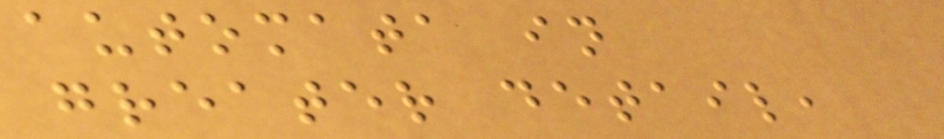automata in
greater detail,
